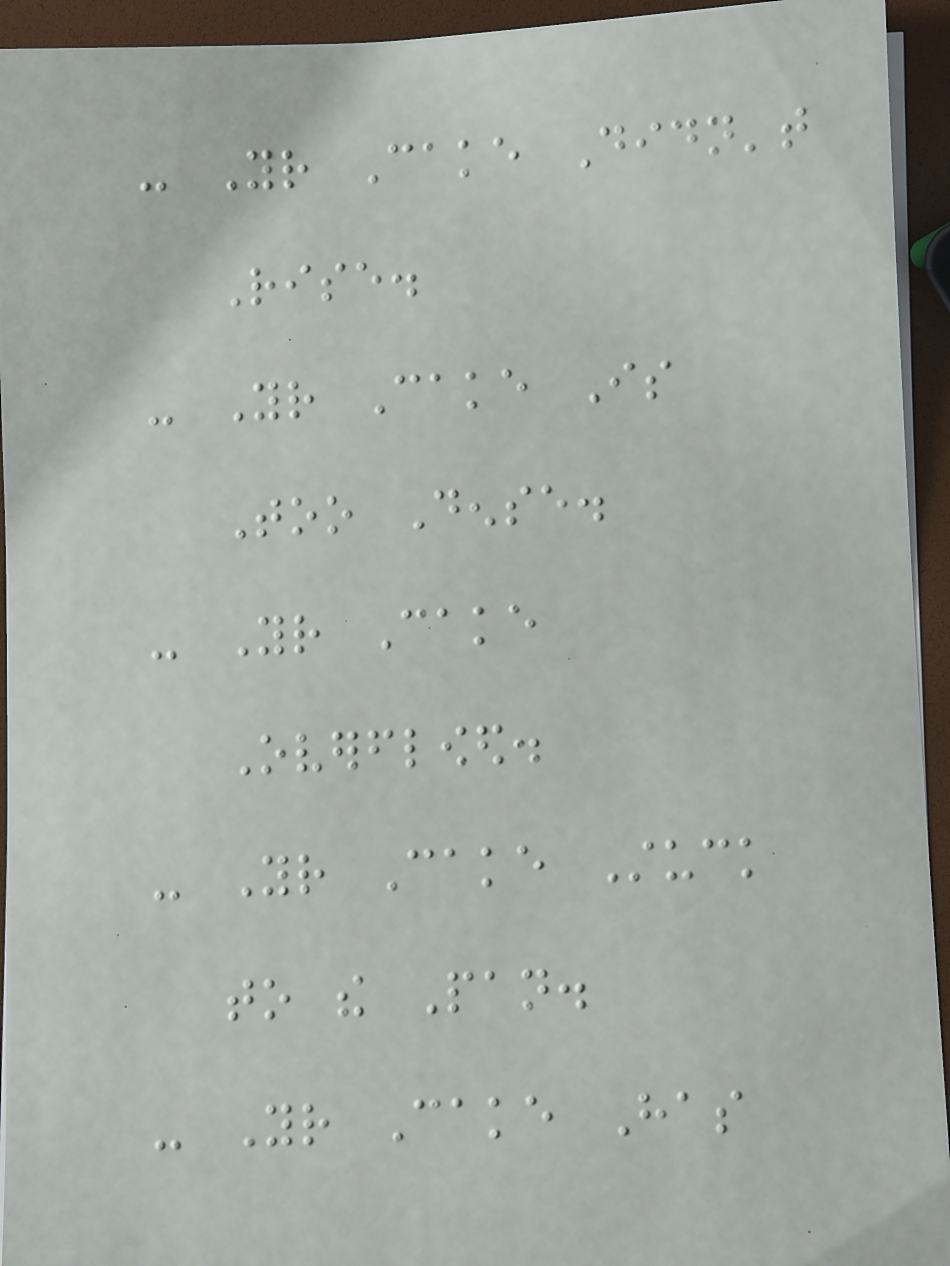- Your Cake Didn't
Rise.
- Your Cake Is
Too Dense.
- Your Cake
Overflowed.
- Your Cake Stuck
to the Pan.
- Your Cake Has
